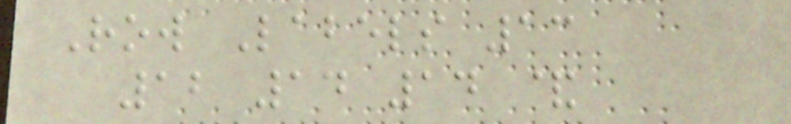Row Labels 13
12 14 14 &
